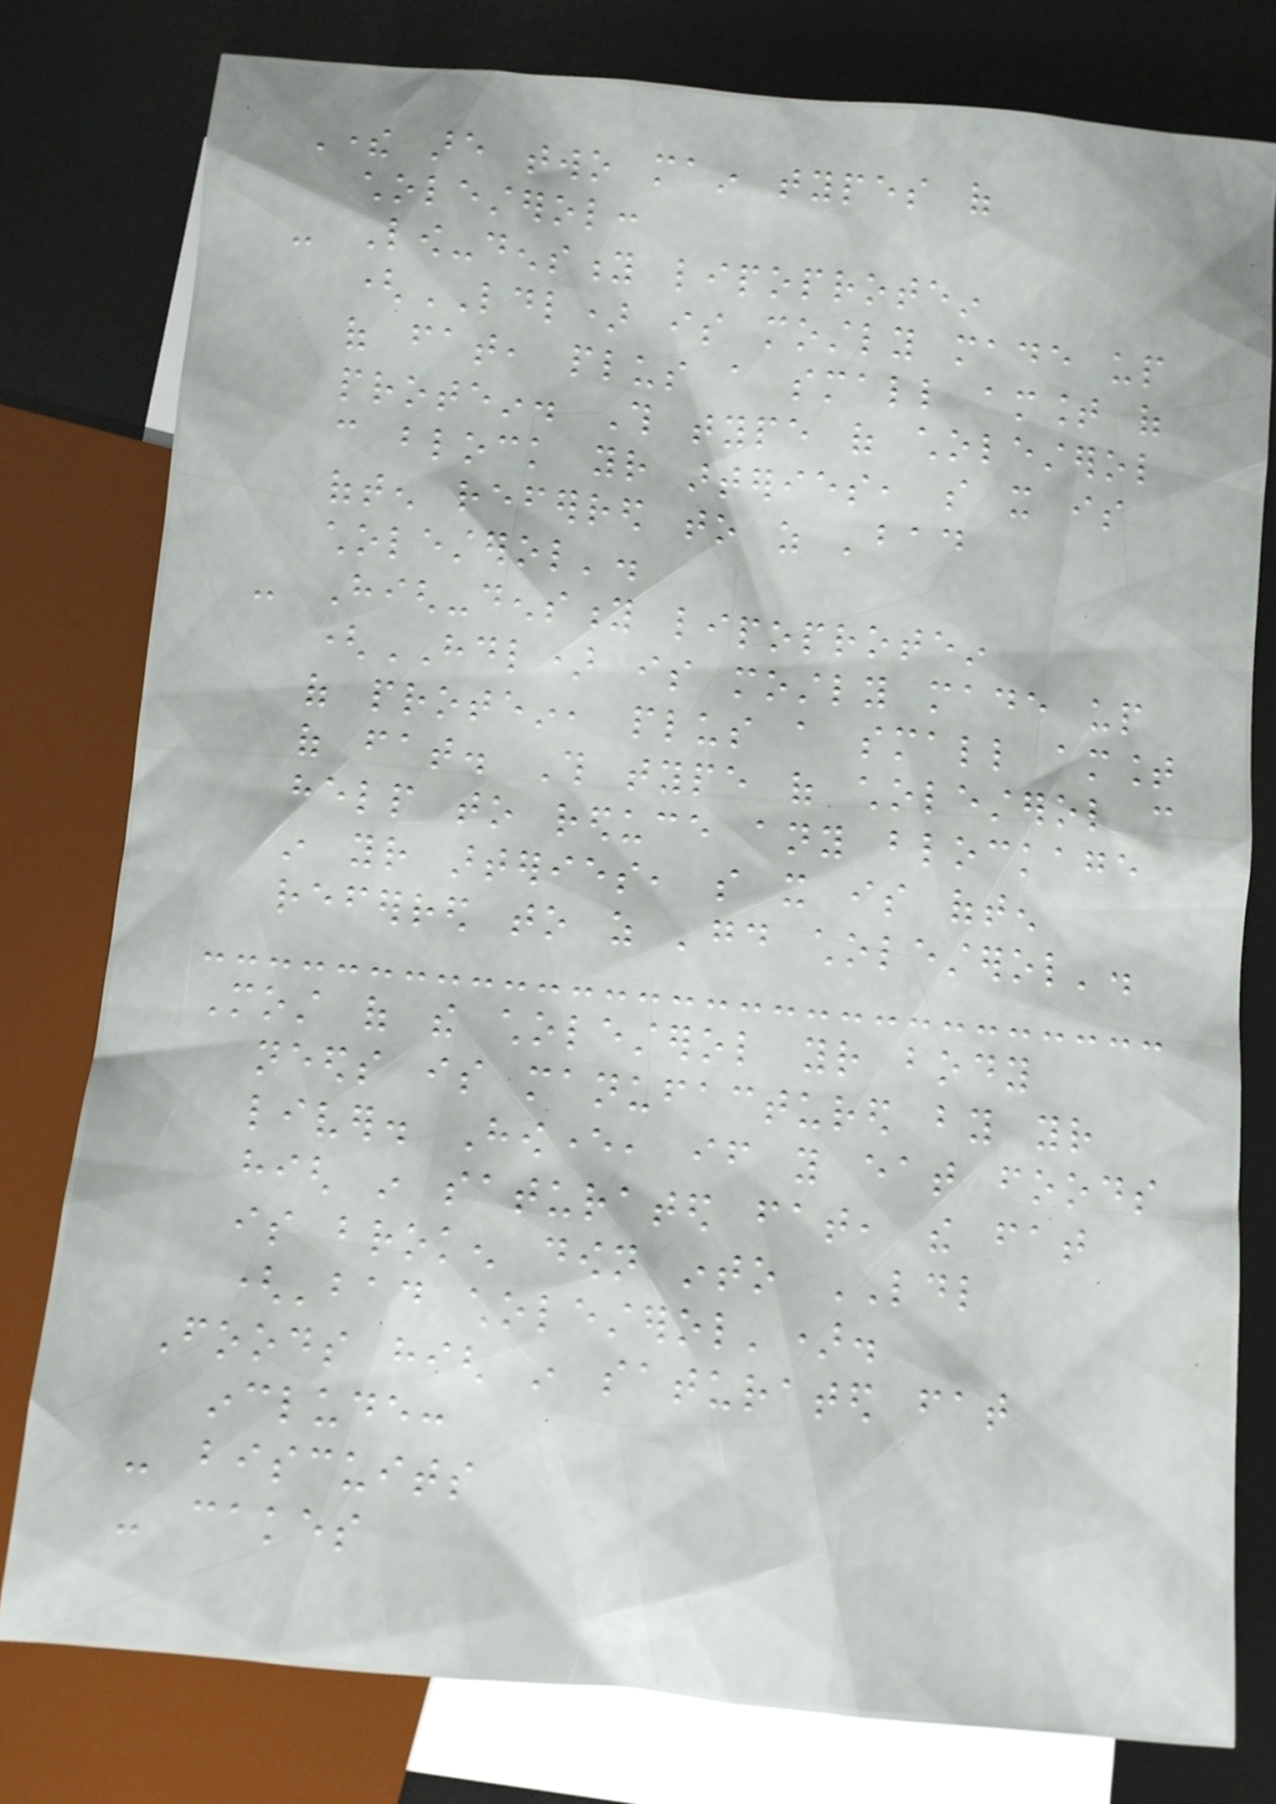There are two main types of
cholesterol:
- Low-density lipoprotein
(LDL) is mostly made up
of fat, plus a small amount of
protein. This type of cholesterol
can block your arteries, so it is
often referred to as 'bad
cholesterol'.
- High-density lipoprotein
(HDL) is mostly made up
of protein, plus a small amount
of fat. This type of cholesterol can
help to reduce any blockage
in your arteries, so it is often
referred to as 'good cholesterol'.
Most of the cholesterol your body
needs is manufactured by your
liver. However, if you eat foods
high in saturated fat, the fat
is broken down into LDL
('bad cholesterol').
Foods high in saturated fat
include:
- biscuits
- cakes
